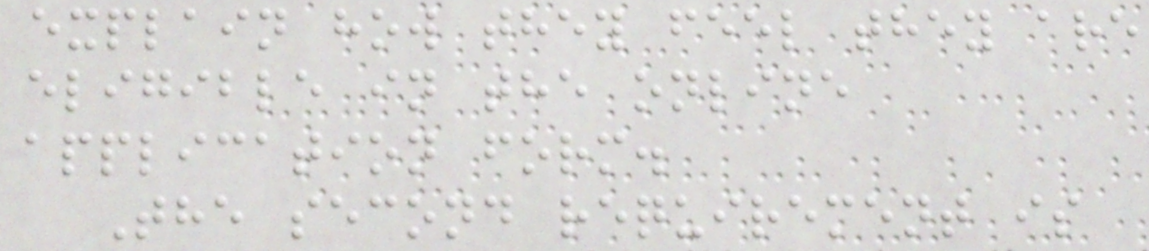explain how they feel they are
eligible in the online
application form.
The second requirement is
